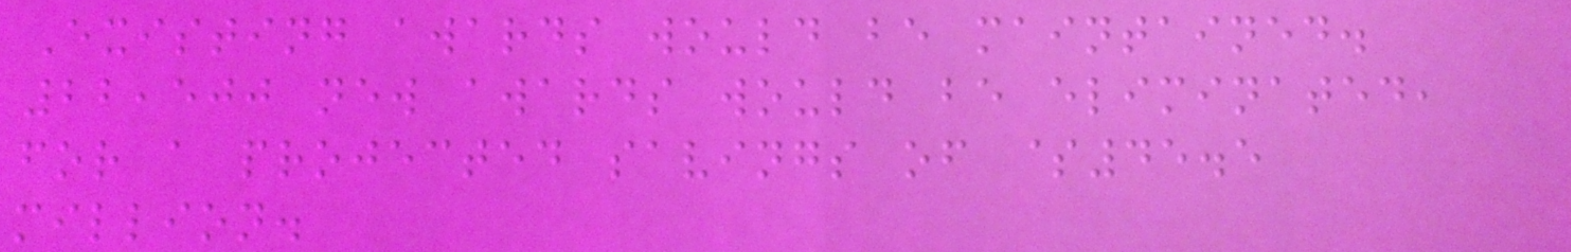Existing awards would be maintained.
22,500 new awards would be eliminated,
for a projected savings of $45.5
million.
